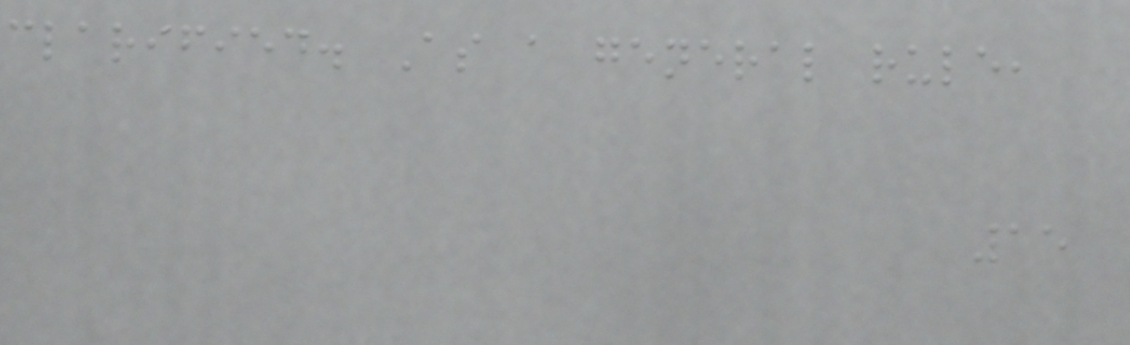clarified. As a general rule,
15
